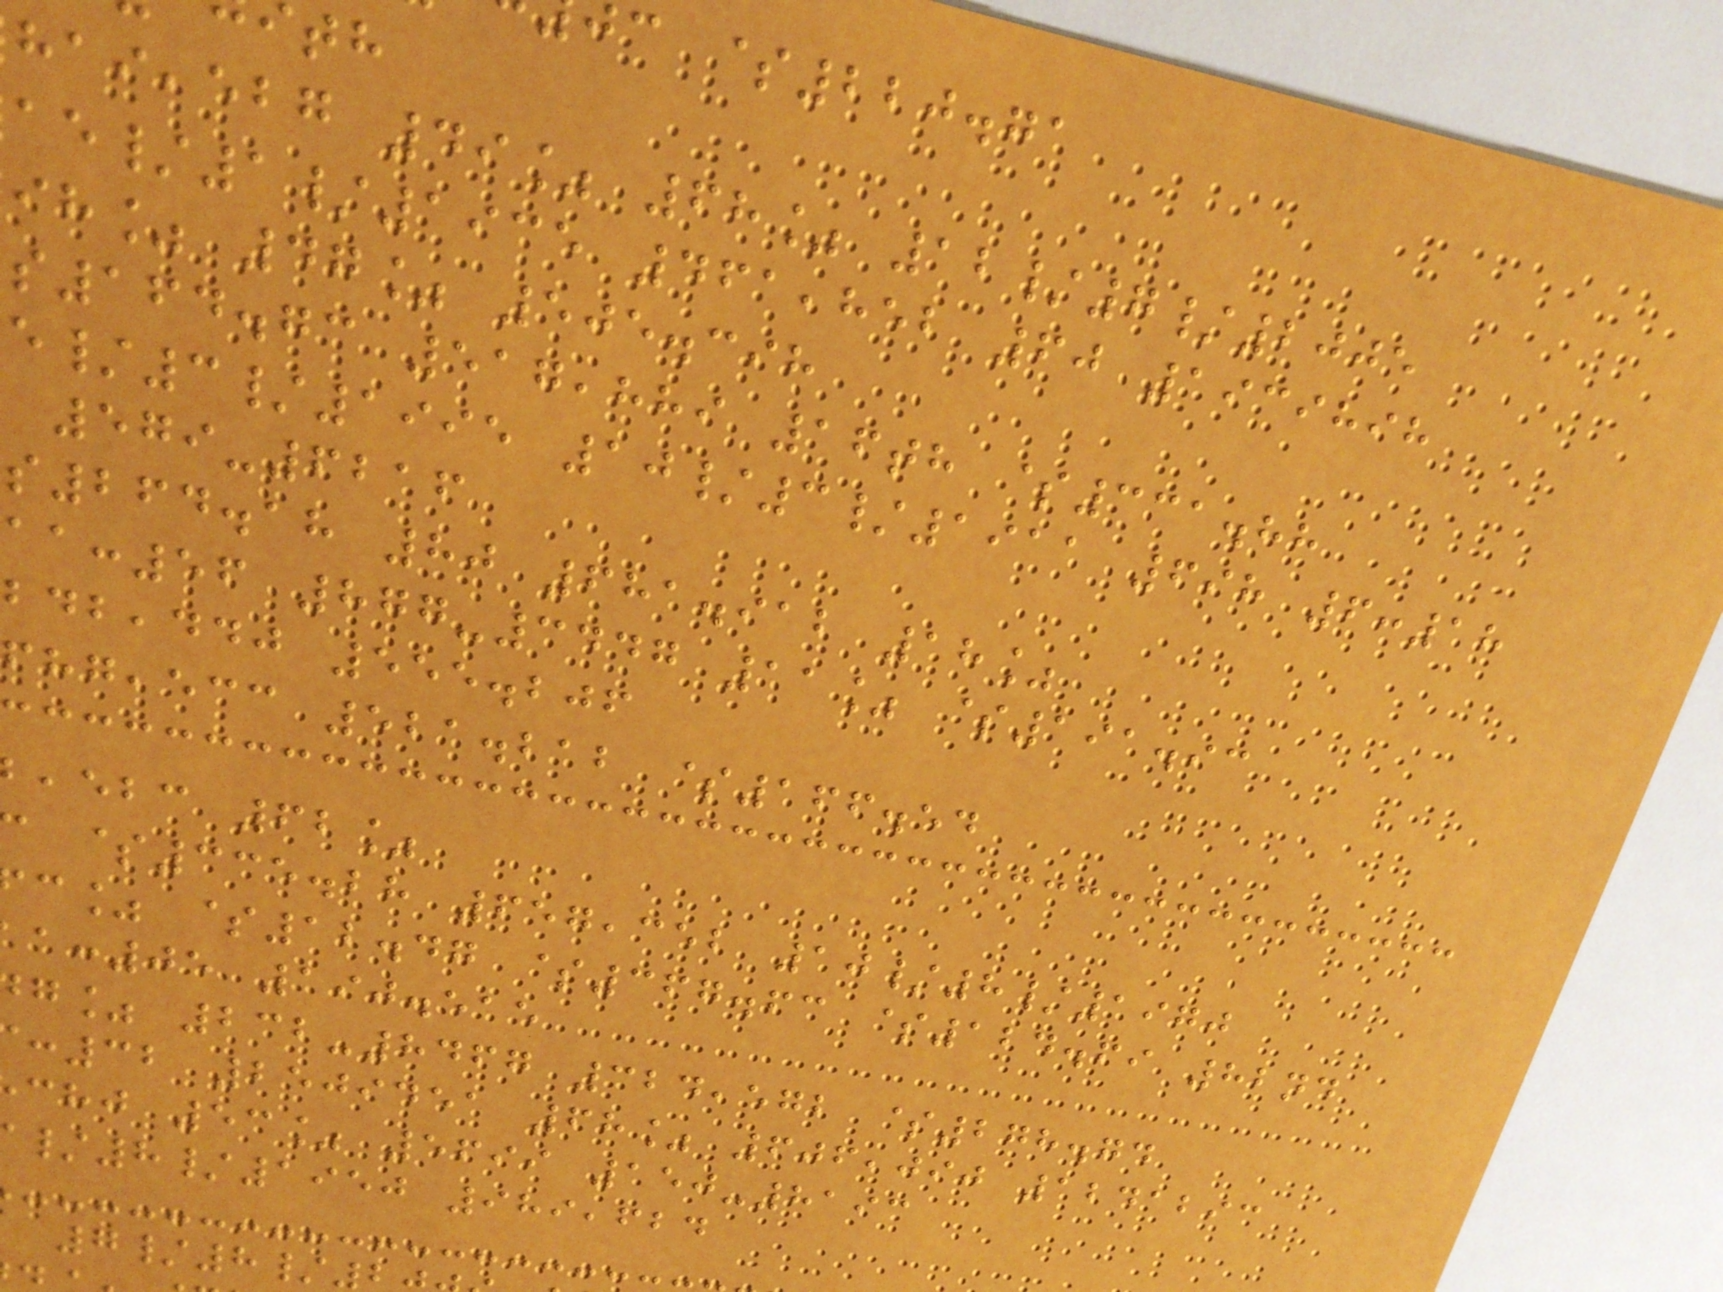c $220.71
,ebg 49% 68% 12/7/2005
/1/1935 461,852 60 1939898
ih% 47% 505.398
164.73 517,889 16th $331.88
/3/1995 10/3/1911 698 6:18
579-6216
264.18 80 681.912 18%
:56 877-3447 11% $191.93
,ddj 555.206
,ecc 521.212 $166.54
,ebc 62%
$335.28 657,352 10/8/1970
c% $12.47 $367.63 $124.69 82nd
:05 190.515
g% 232-8467 324,572 $278.74
:32 2509451 68% 606,090 1241293
chj 53% 5699 150-8193
/8/1950 989,624
7/8/
